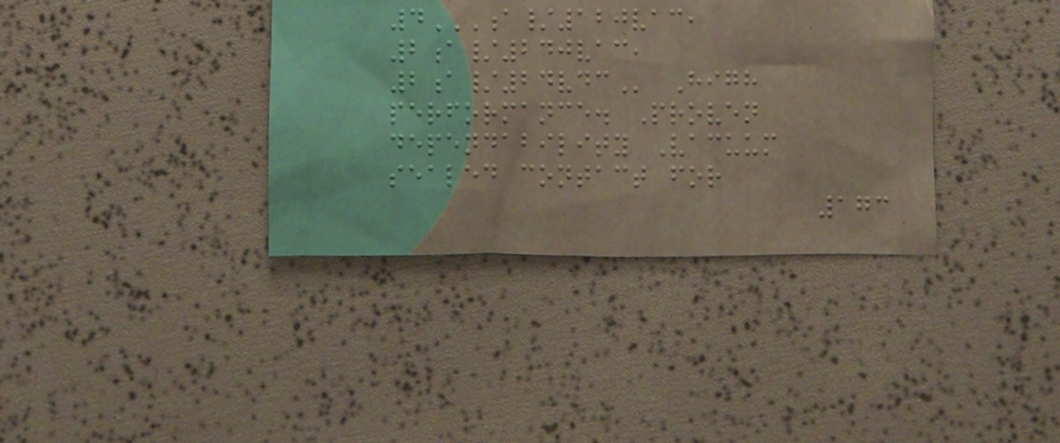4A/120VAC,
2A/240VAC,
2A/24VDC High
performance. Proven
dependability Vacuum
sealed contact for
173
